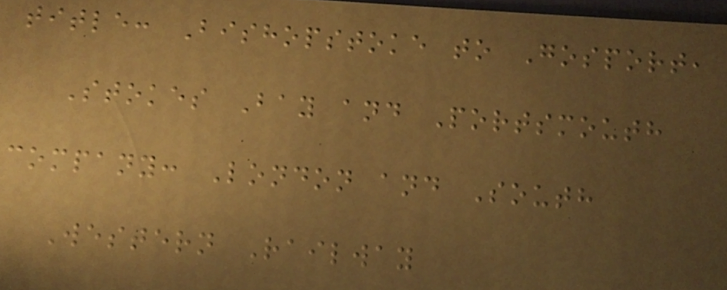title: Bishopstoke to Gosport,
Stokes Bay and Portsmouth
company: London and South
Western Railway
